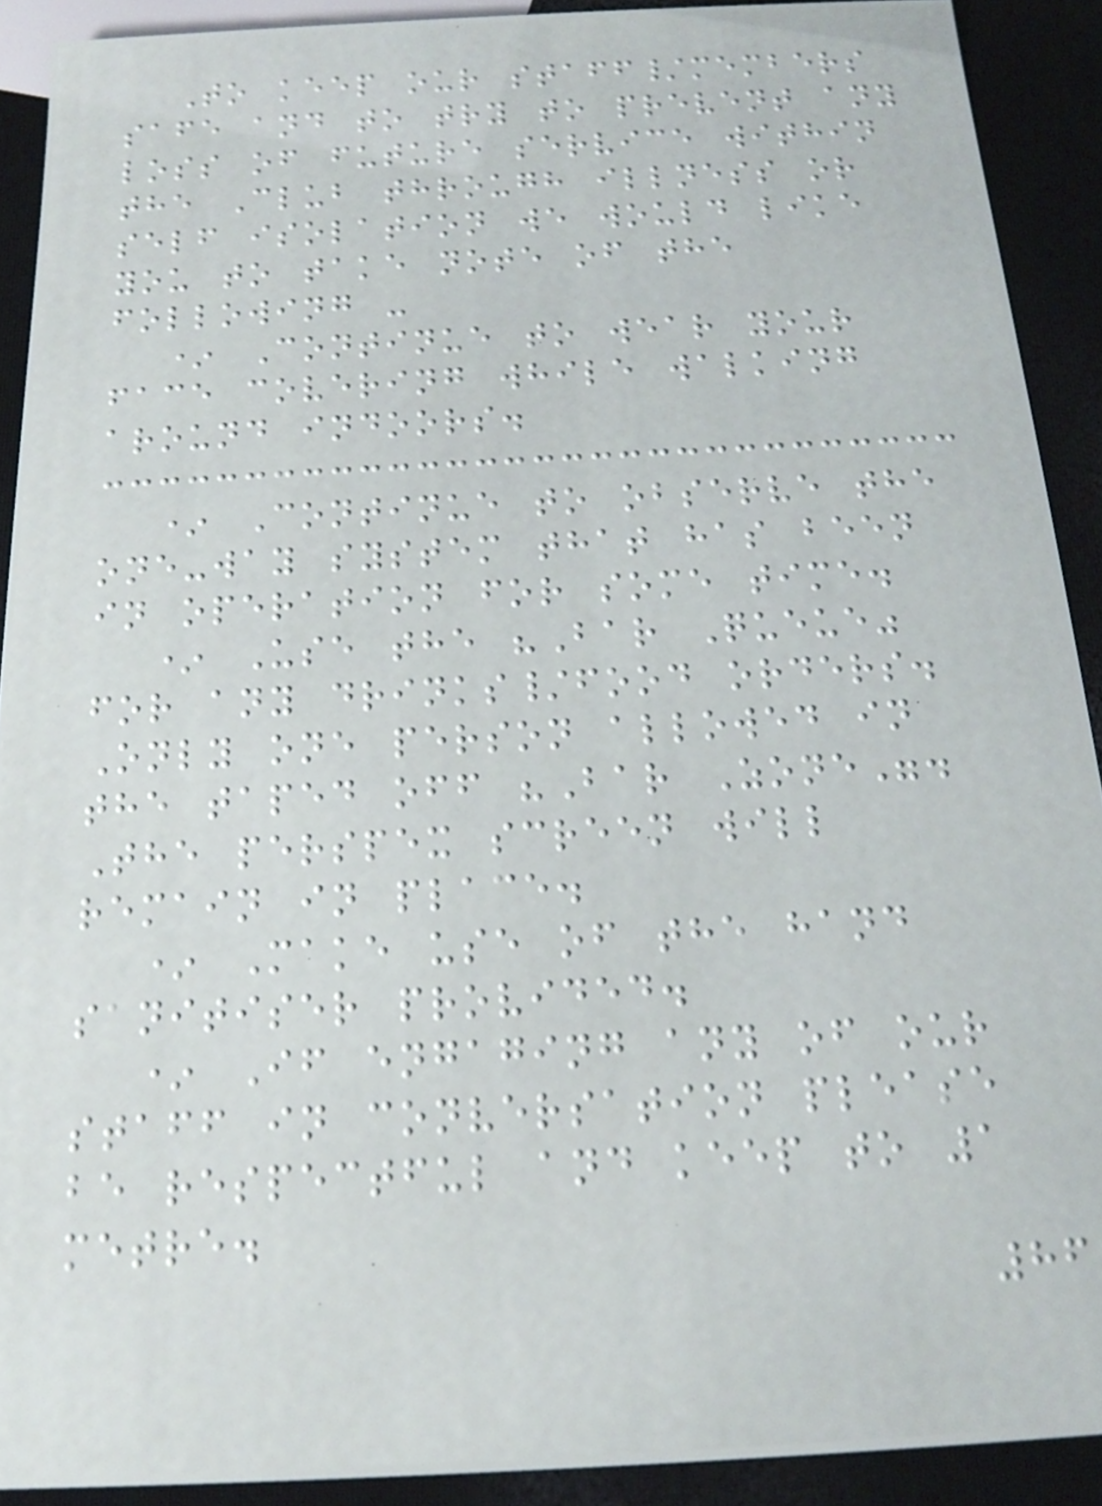To keep our staff/members
safe and to try to prevent any
loss of future service within
the Club through illness or
self isolation we would like
you to take note of the
following -
* Continue to wear your
face covering while walking
around indoors.
* Continue to observe the
one-way system that has been
in operation for some time.
* Use the "Bar Queue"
for any drinks/food orders.
Only one person allowed in
the taped off "Bar Zone".
The perspex screen will
remain in place.
* Make use of the hand
sanitiser provided.
* If engaging any of our
staff in conversation please
be respectful and keep to 1
metre.
86
